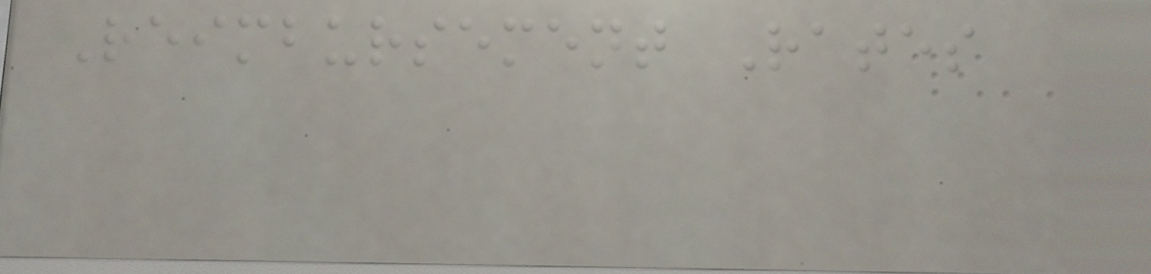Reimbursement Rates
